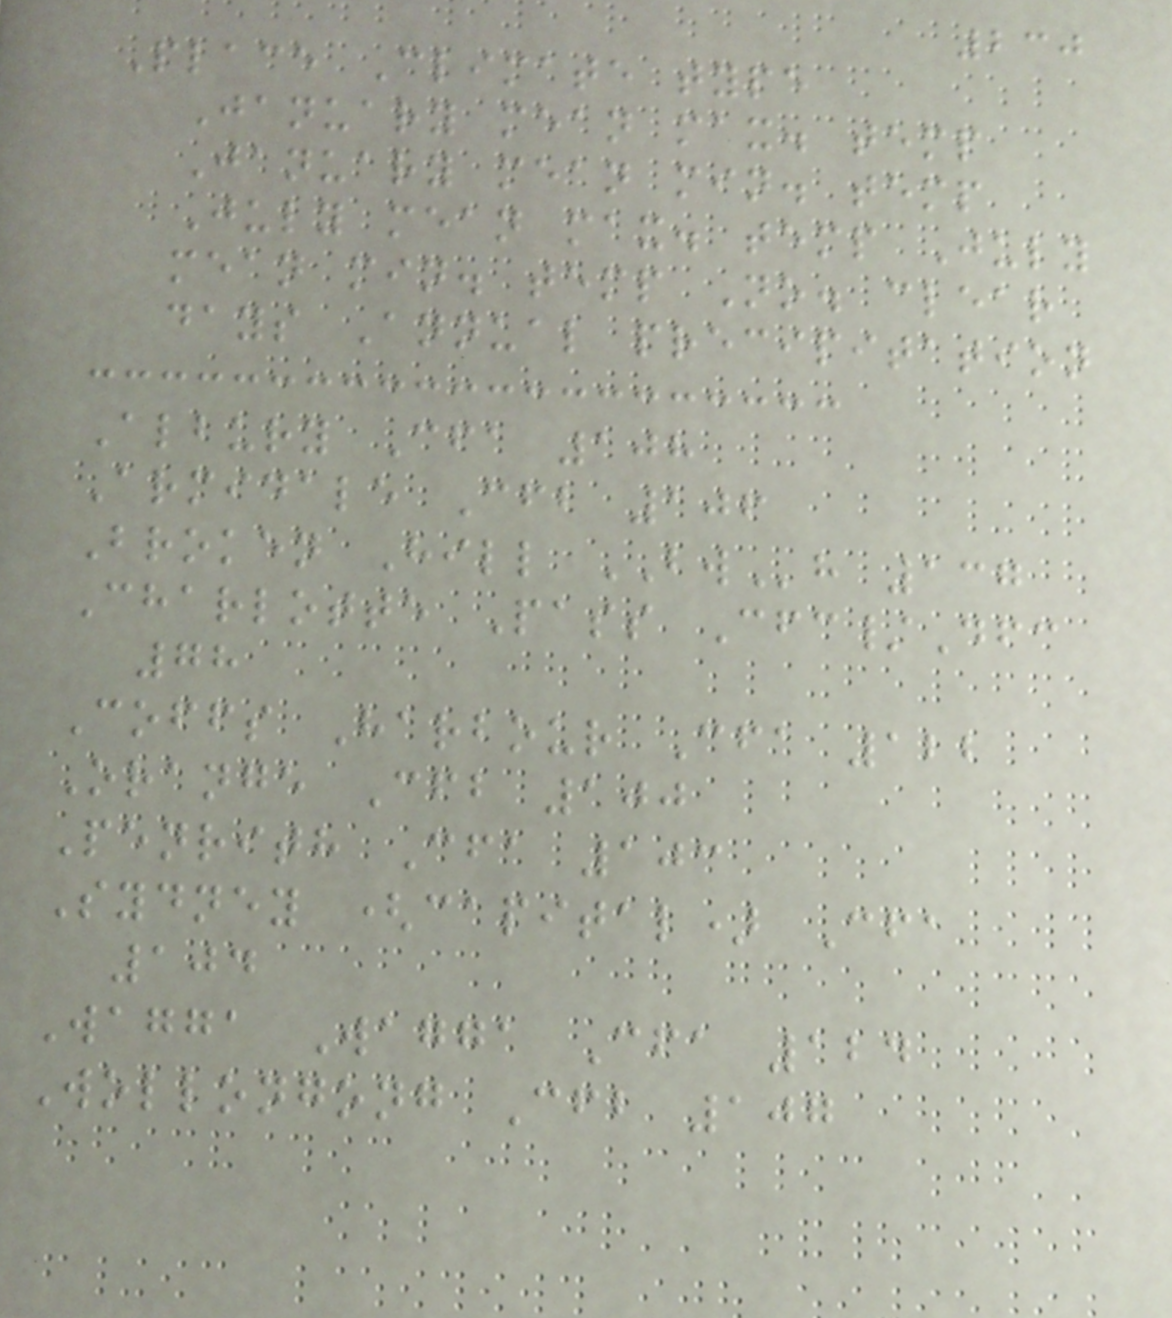230
Place Climate type
January mean max. temp
January mean min. temp
July mean max. temp July
mean min. temp No. clear
days Annual precipitation
Albury Cfa 108
Armidale Cfb 106
Broken Hill BWh 137
Charlotte Pass Cfc/Dfc
78
Coffs Harbour Cfa 122
Orange Cfb 100
Penrith Cfa 103
Sydney (capital) Cfa
104
Wagga Wagga Cfa 124
Wollongong Cfb 107
